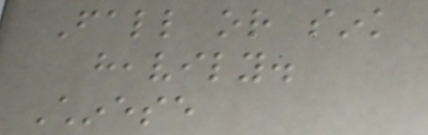Fall or sink
heavily.
Chinese
